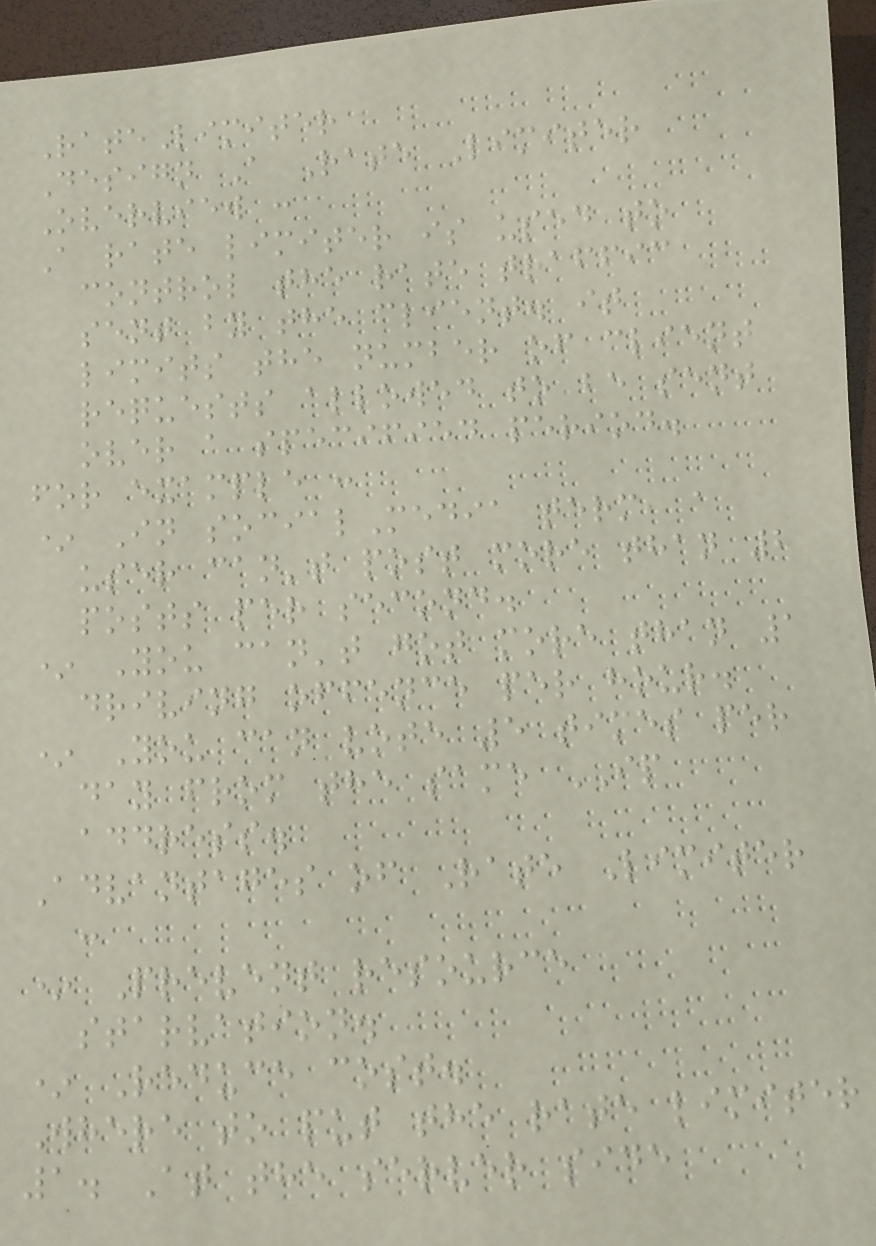RateLimiter
Design A Rate Limiter
Overview :
A rate limiter is used to
control the rate traffic
sent by the client. it
limits the number of client
requests allowed to be sent
over a specified period.
for example :
* In socialMedia term, a
user can't post more than 2
posts per second.
* You can't got more than 1
driving offence per hour.
* You can vote 5 times per
day from the same IP
address.
Advantages of Rate Limiter
:
* Prevent resource
starvation.
* Reduce cost.
Where to put the rate limiter
1. At the server side
